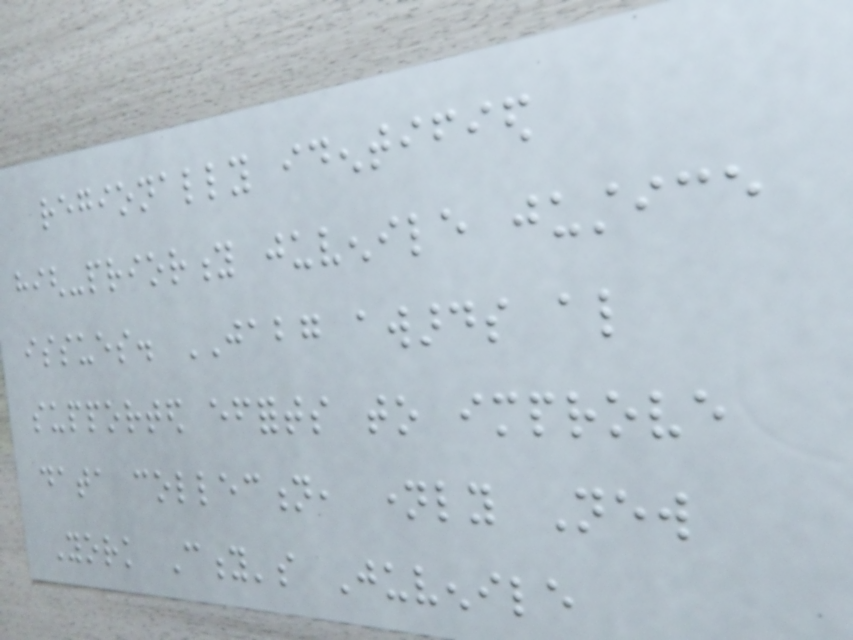regionally identified
high-priority juvenile justice
issues. JABG awards also
supported efforts to improve
data collection, namely New
York City's Juvenile
